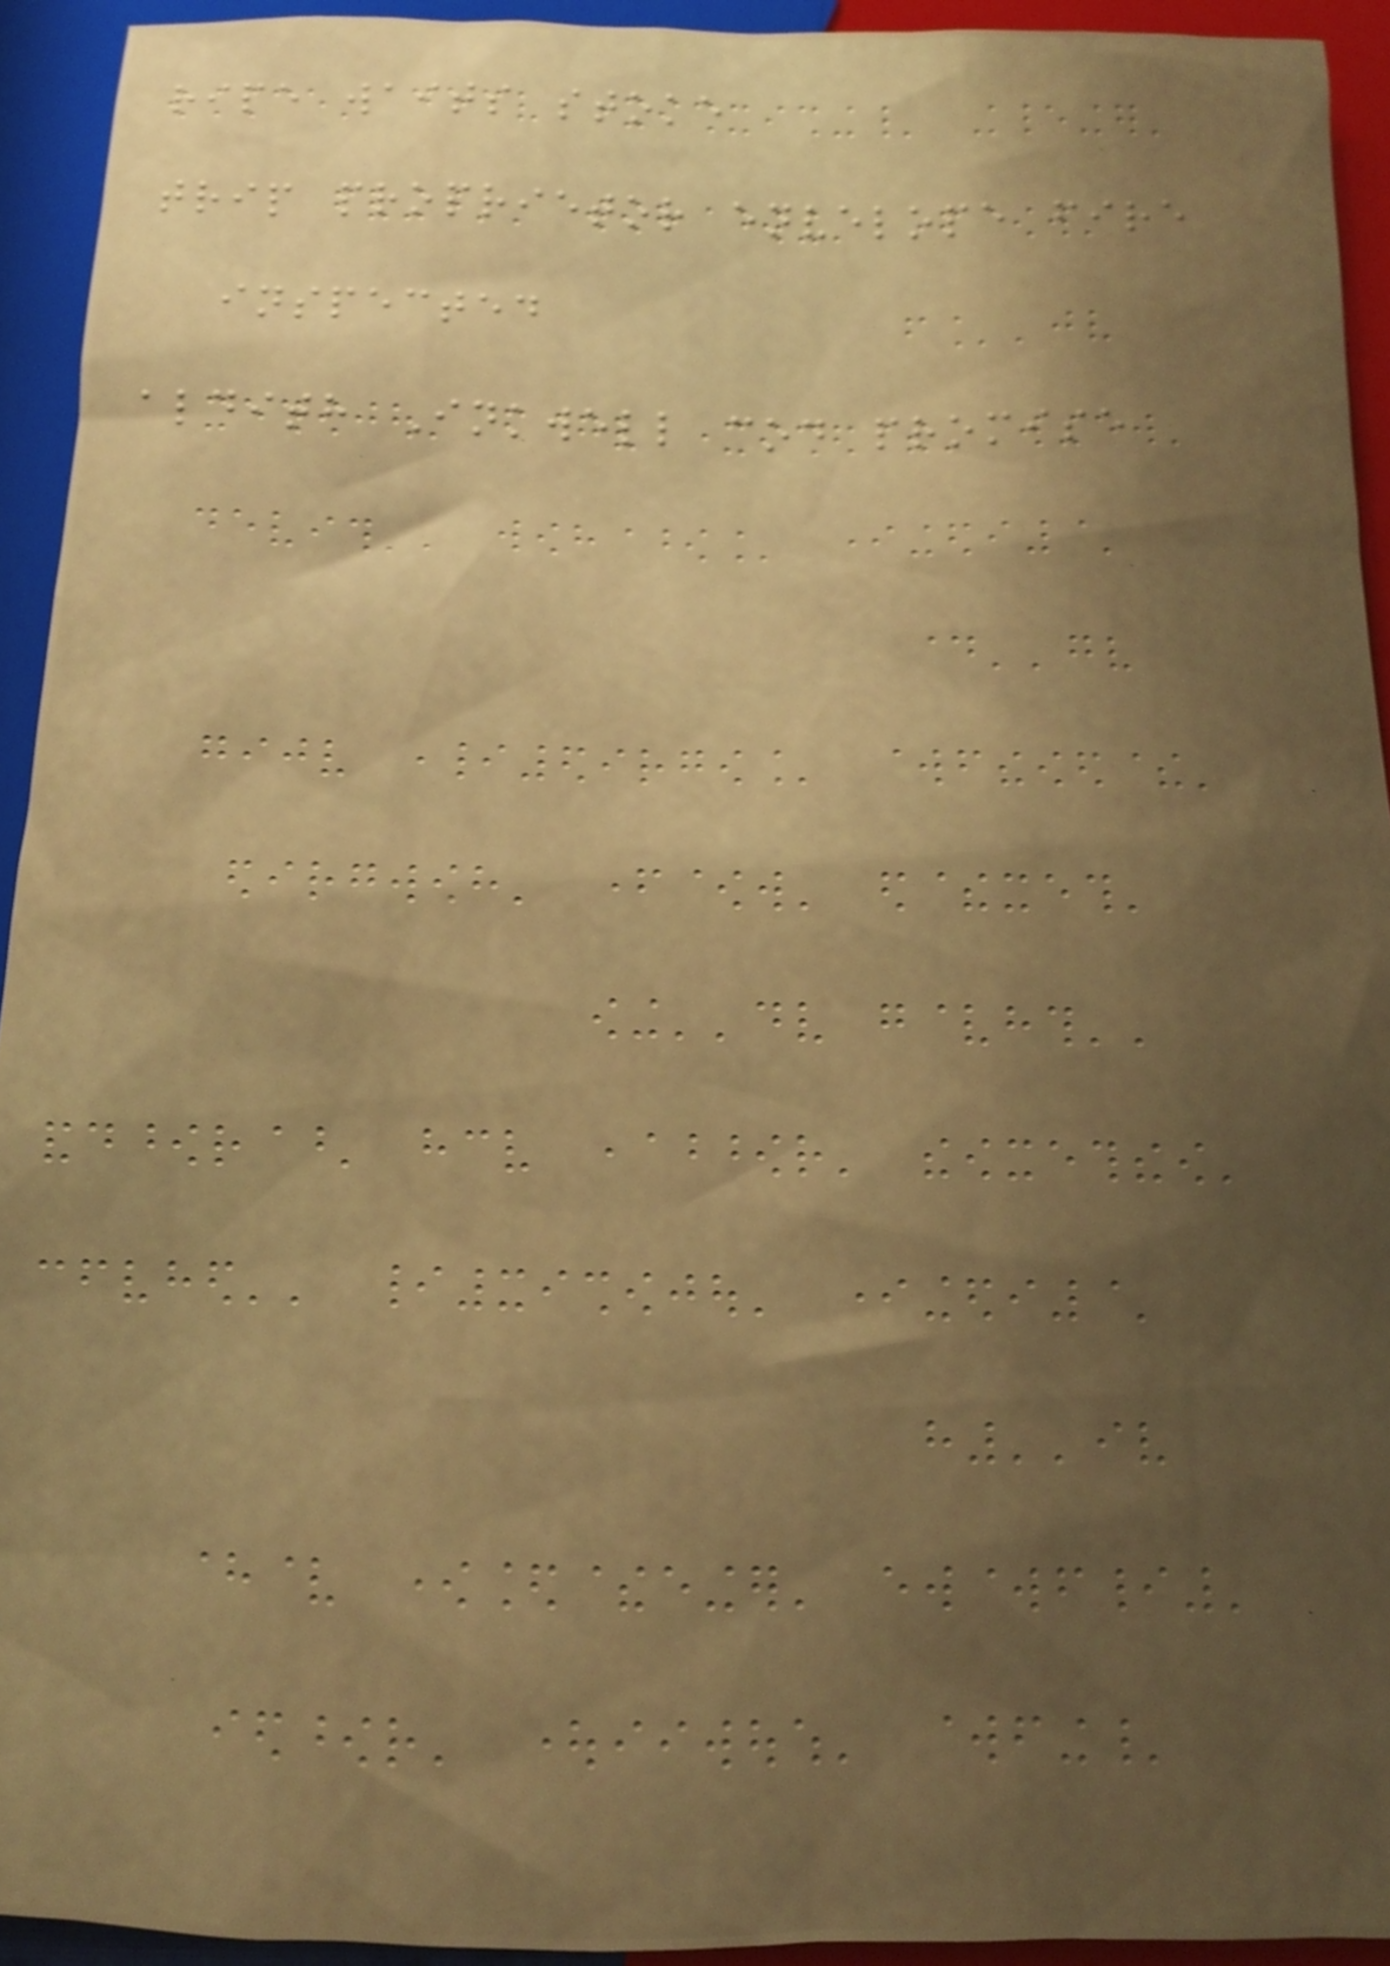ripe waits stoke
trip proprietor envelope fire
inspected
aldith Inkwell cod promise
